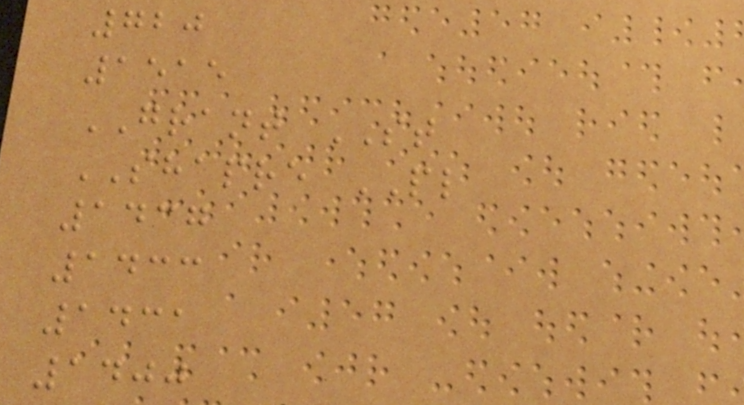720
1515
GRANT ST
SHAPRE PL
1437
1433
1431
1400
